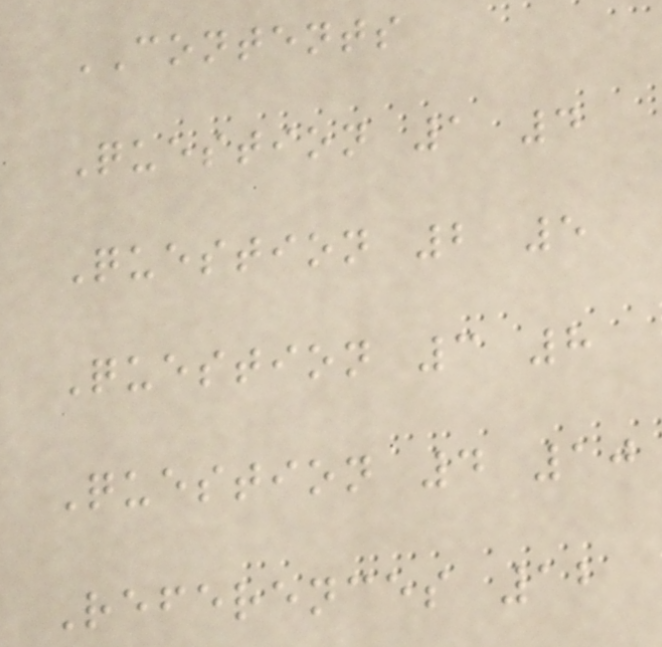CONTENTS
Question 1 4
Question 2 5
Question 3 8
Question 4 10
References 12
